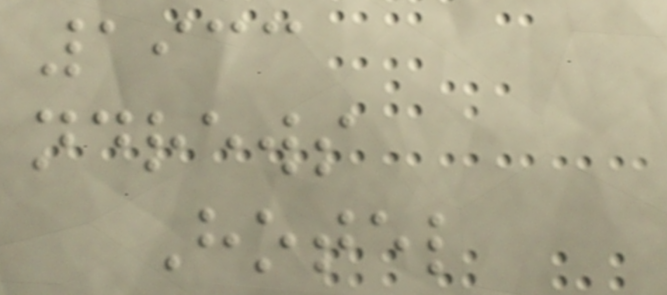1933
ndrews
Hotel
